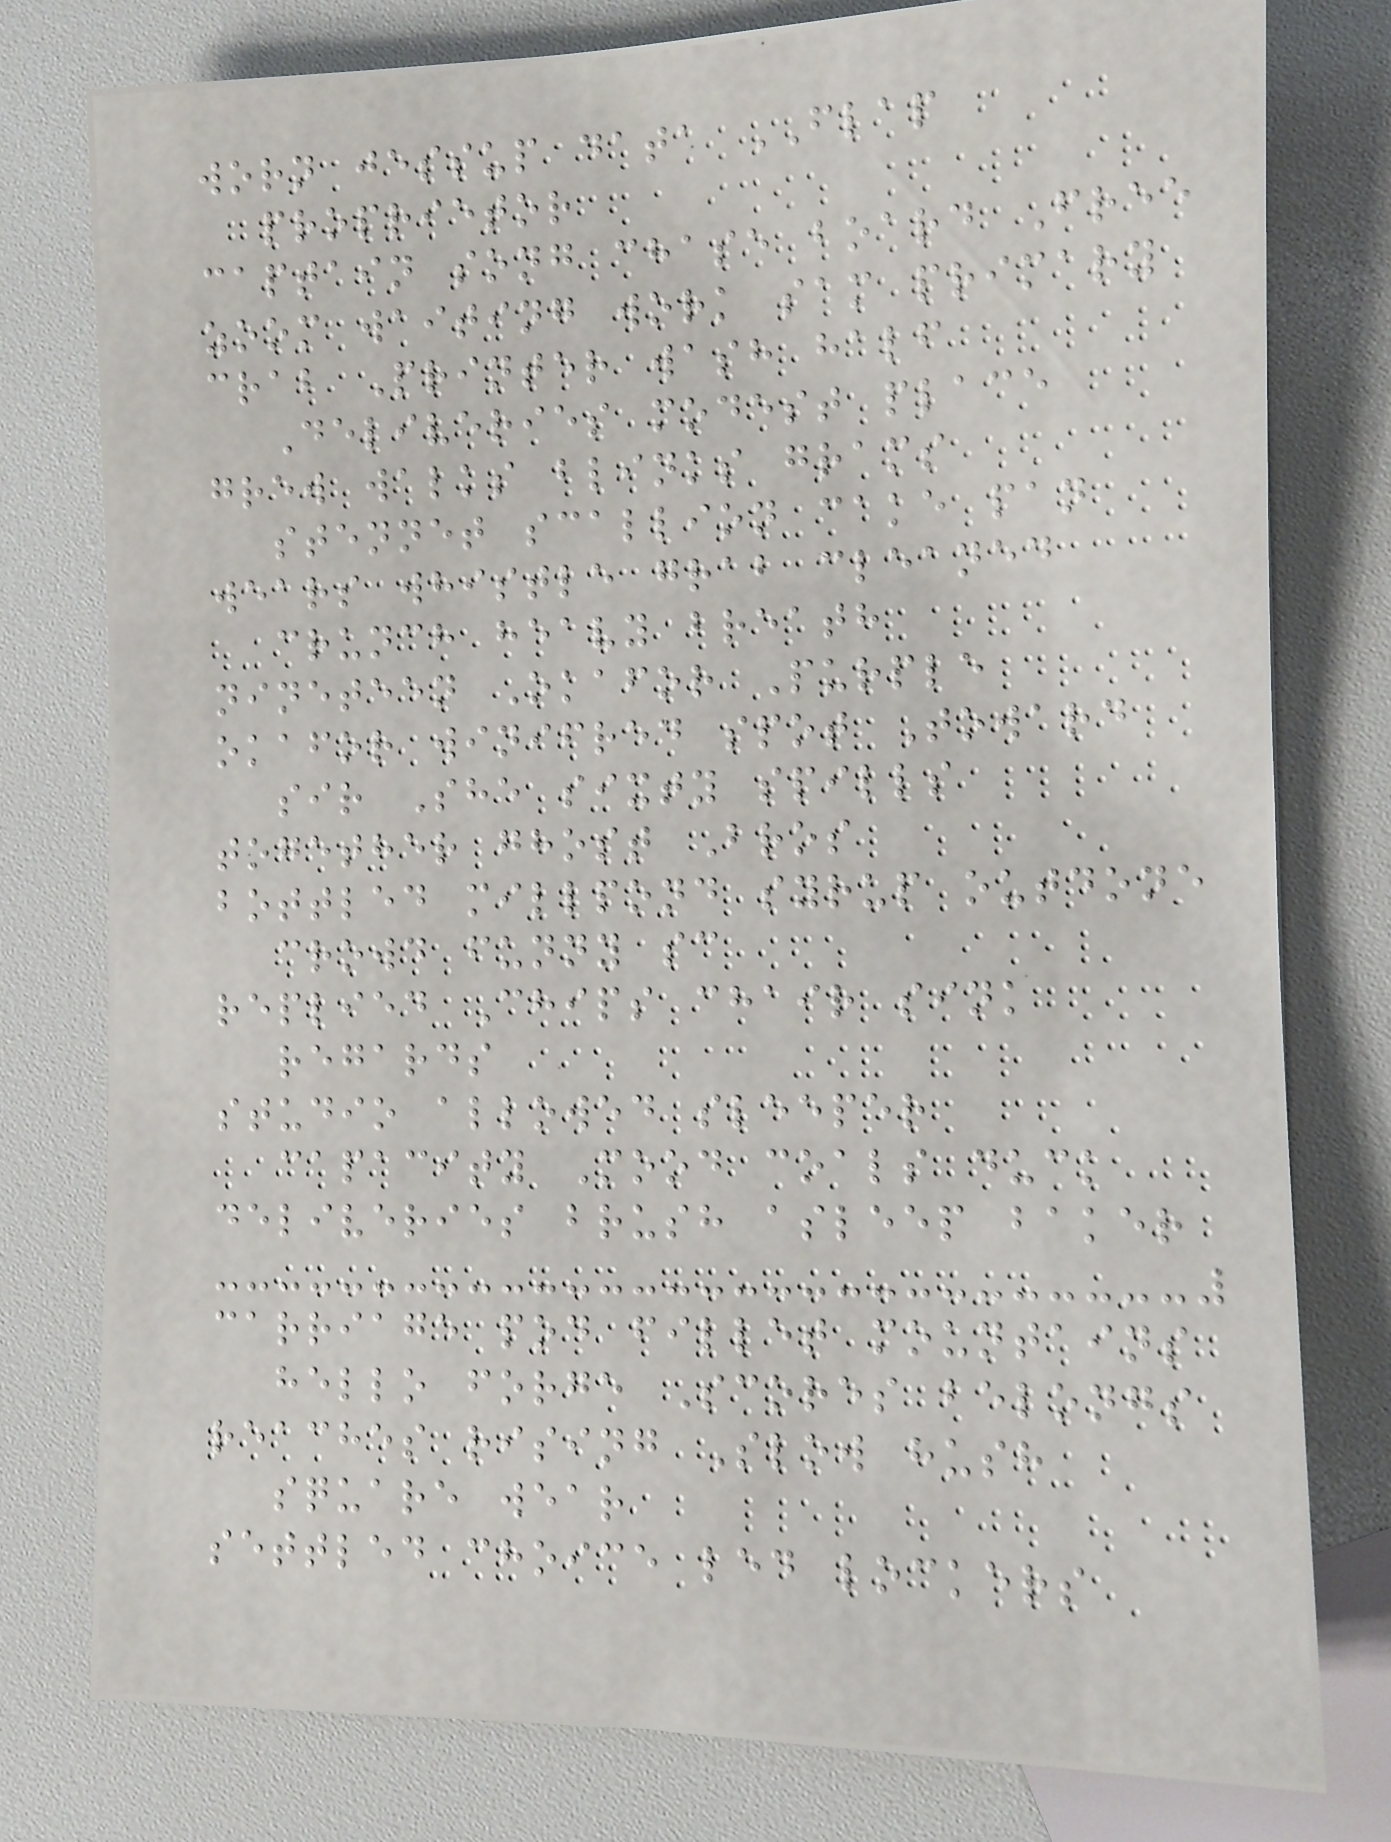worn jessup data FLAP
proprietor
captain song chase board Free
zoom waiting work sam primary
crab Printer wash half
Deliveries modest place
grew walks blinks grams
stennet scallion cake pan
wears whistle grab cleaned
crunch heavy breath
nineteen Okafor Purple
okafor winifred spot Toward
sir She sixty spills
together ghost Bros
bottled millpond syrup outdone
crowd funny sc
replied Chips chair sink
regards
studio allowed sleeper
capacity Mood coals duck
deliveries brush asleep baker
carriage pod fillet mountains
hello forge Scores belongs
reaches rising Slow hush
square wear
settled choice led lockers
